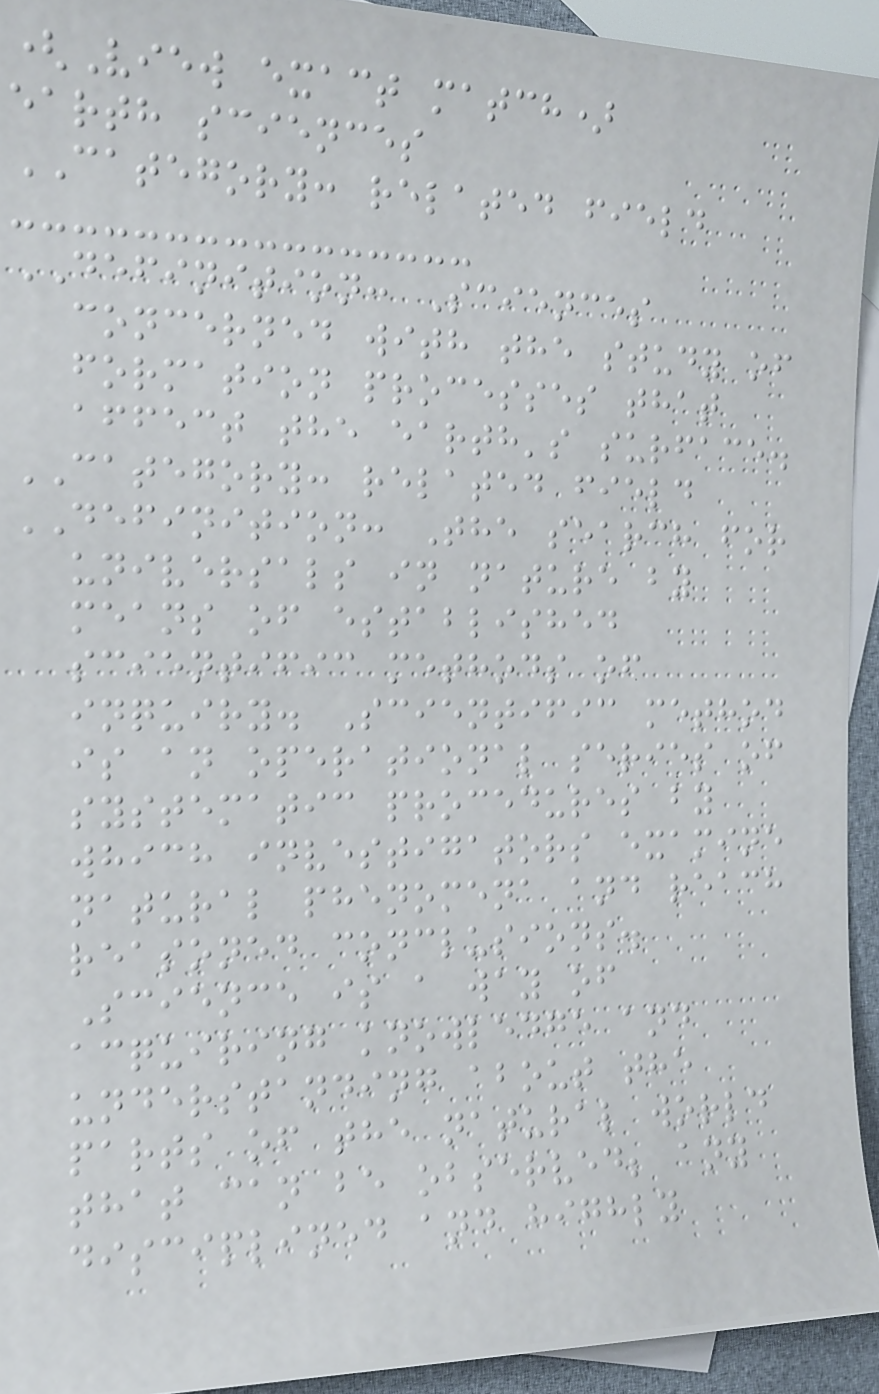(View exact match)
earth sciences
CATEGORY: related field
DEFINITION: Sciences
concerned with the study of
formation processes that
affect the earth's surface.
CATEGORY: related field
DEFINITION: The search for
universals in nature by
means of established
scientific methods of
inquiry. Scientific method
is an operational series of
systematic procedures by
which investigators examine
natural phenomena and reach
reasoned conclusions.
Science is a way of
acquiring knowledge and
understanding about the
parts of the natural world
that can be observed; any
disciplined and highly
